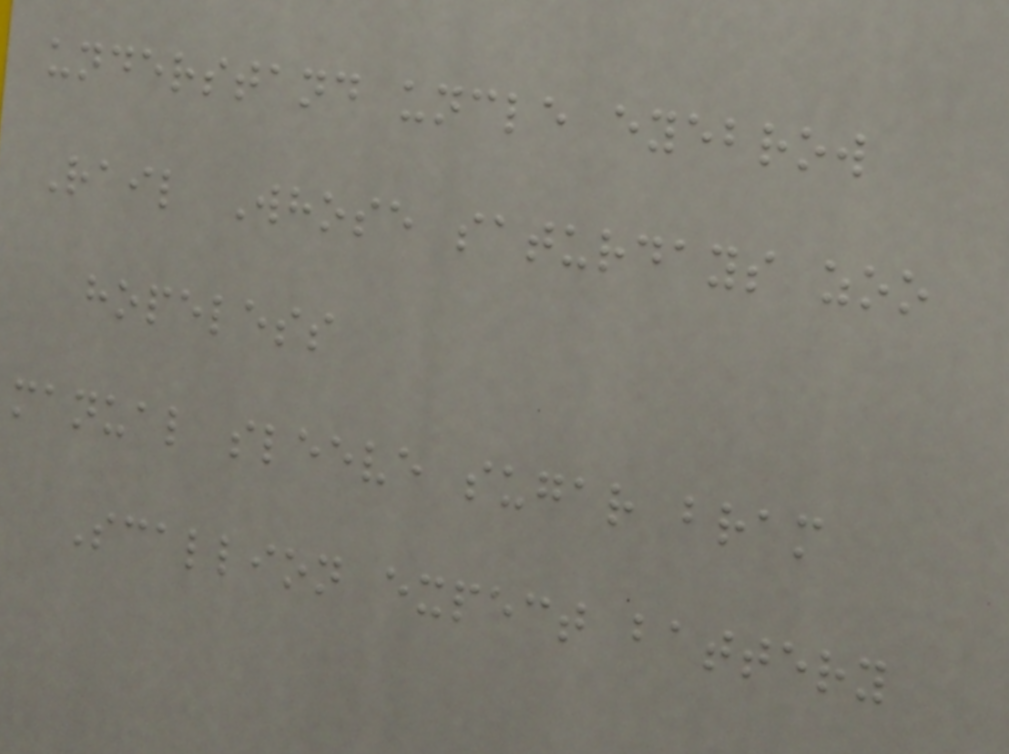understand uncle eyebrow
Rail Whose saturdays zoo
hopeless
manual sleeve sugar bram
Scallion expect battery
